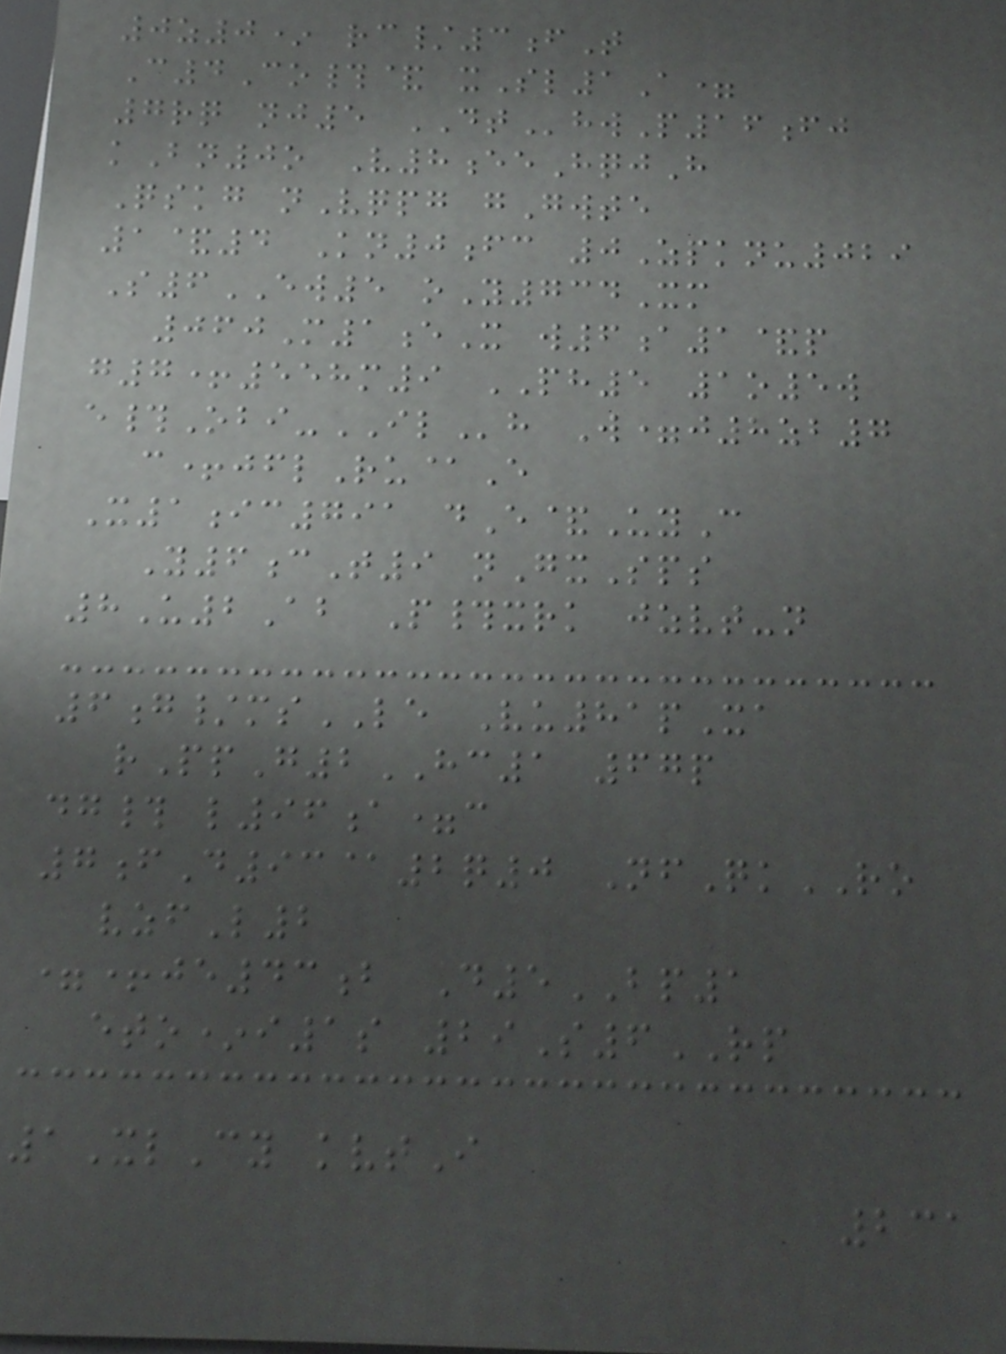0z0* rc/3fT
C4Co#& xSl1A=
7rq nj5 DThwP16fj
kBn0o V8eeHqjH
Qskg nVqpg gGwte
1&4 Kn0fc 0Zpknu029
S6EW5 oY734Xm
060M1eX w6a1&p
g7+558m9 PH5 1o5w
e#Obi-ILh W=j8zb7
c+jflRu@E
X1ic791 dE&UyC
Y6cT9 nGxSps
8U2Ab P#xrk jzvt-n
6g/msLE Vu81pXa
rPpG2HC1 67p
dg# l96a=c
7fD93@2q0 NfQkRO
vzfL2
=+je43b D5BP1
eto*i1s 29S6RP
1XlCy kvtI
231
